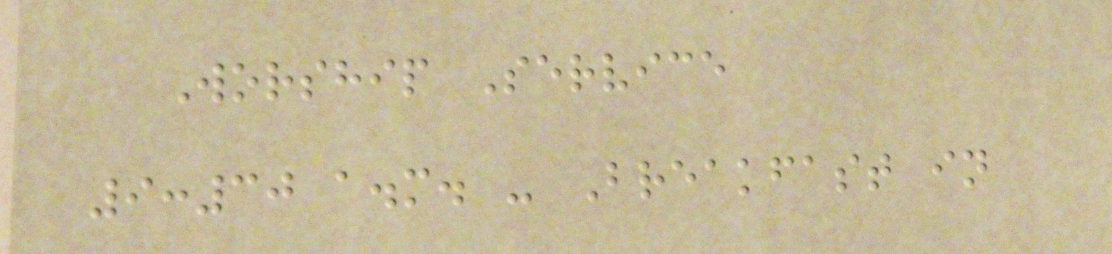Worship Service
9:30 a.m. - Breakfast in
